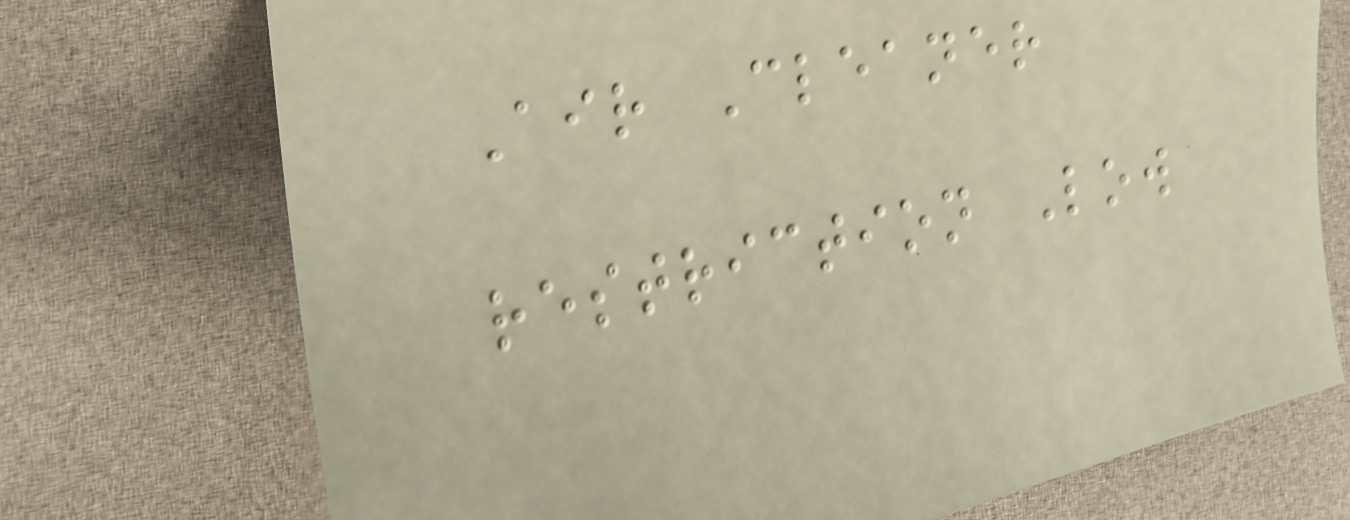Air Cleaner
restriction Low
